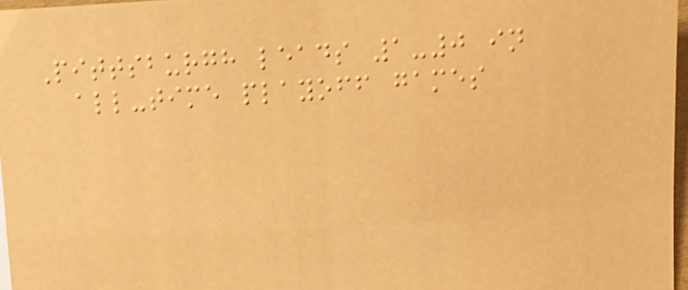Pittsburgh leads 1-0 in
all-time playoff games
